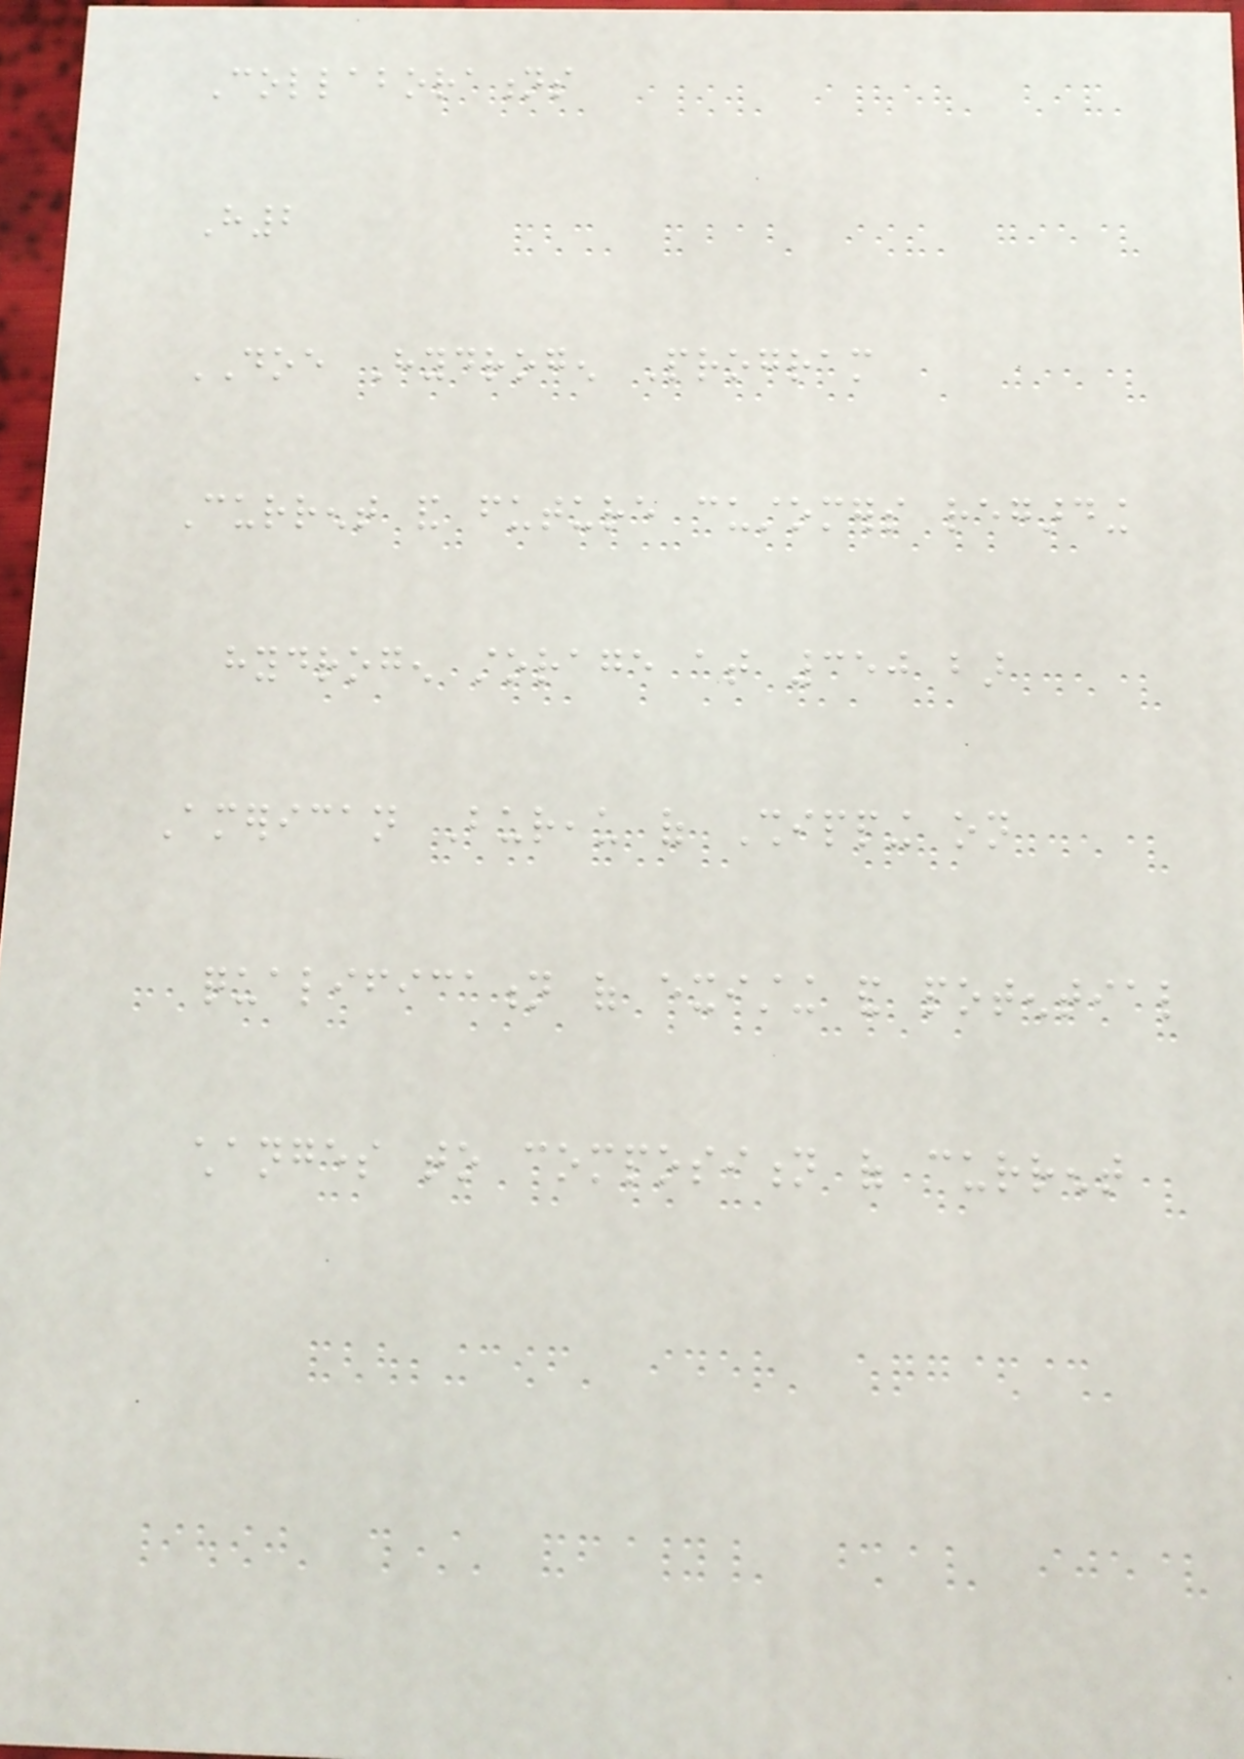Collaborations
H2
DOE Hydrogen Program
Current and future customers regarding
hydrogen storage at 350 bar
American Bureau of Shipping on
qualification of existing and potential
changes to composition of current
